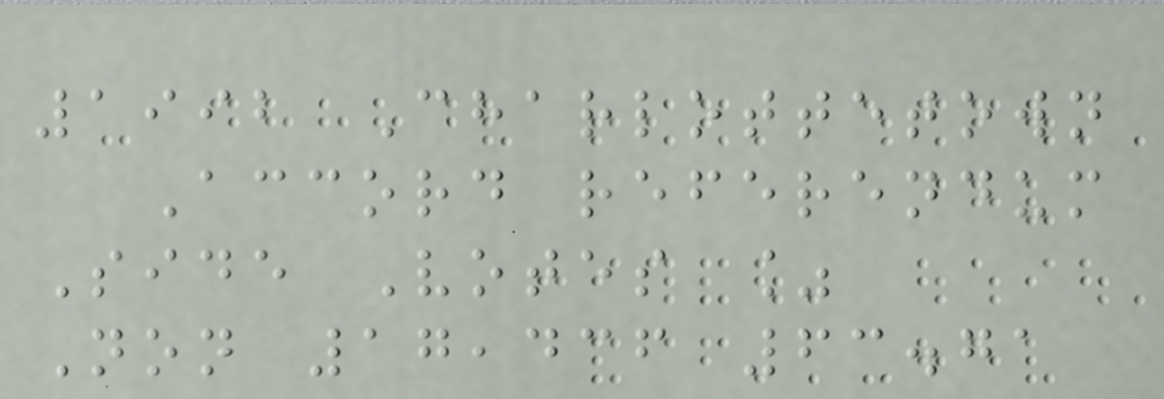1992 Charlottetown
Accord referendum
Side Votes %
Non 17,436 63.71
